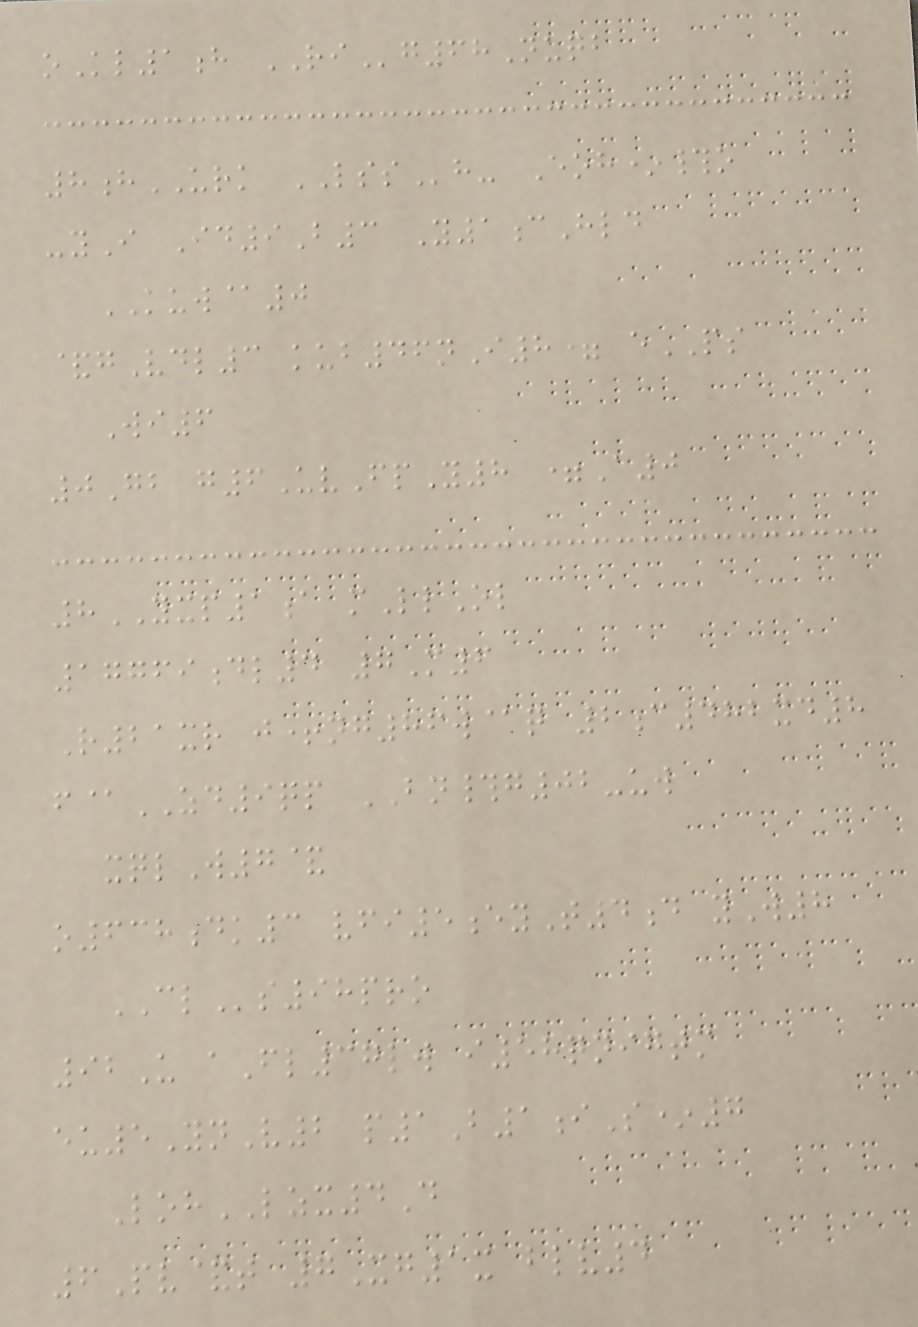oKl1h RIg68Nuqb
8hURK LSSh- Eoh*#o
-yI Id9B3 Y1cHld
KUW@0
&gVdl3 kub46nI8= ePS
Wi6
0Gb g6UvFpY8 =A0
8YXP1a mLlOl
17769dl4 7M6
R21xr j+ng86w@q 2c482xd8
f@ZD9qp BN#g02-uw
xqlW7&
o638dk3 vfi5eyT4d yW8
CLs98pro
92U aFl37lw i58qnigtm
eu5YnV2 p1B1iS*7
LohLZX4D
6Pv&t 7Xg1x blv4
